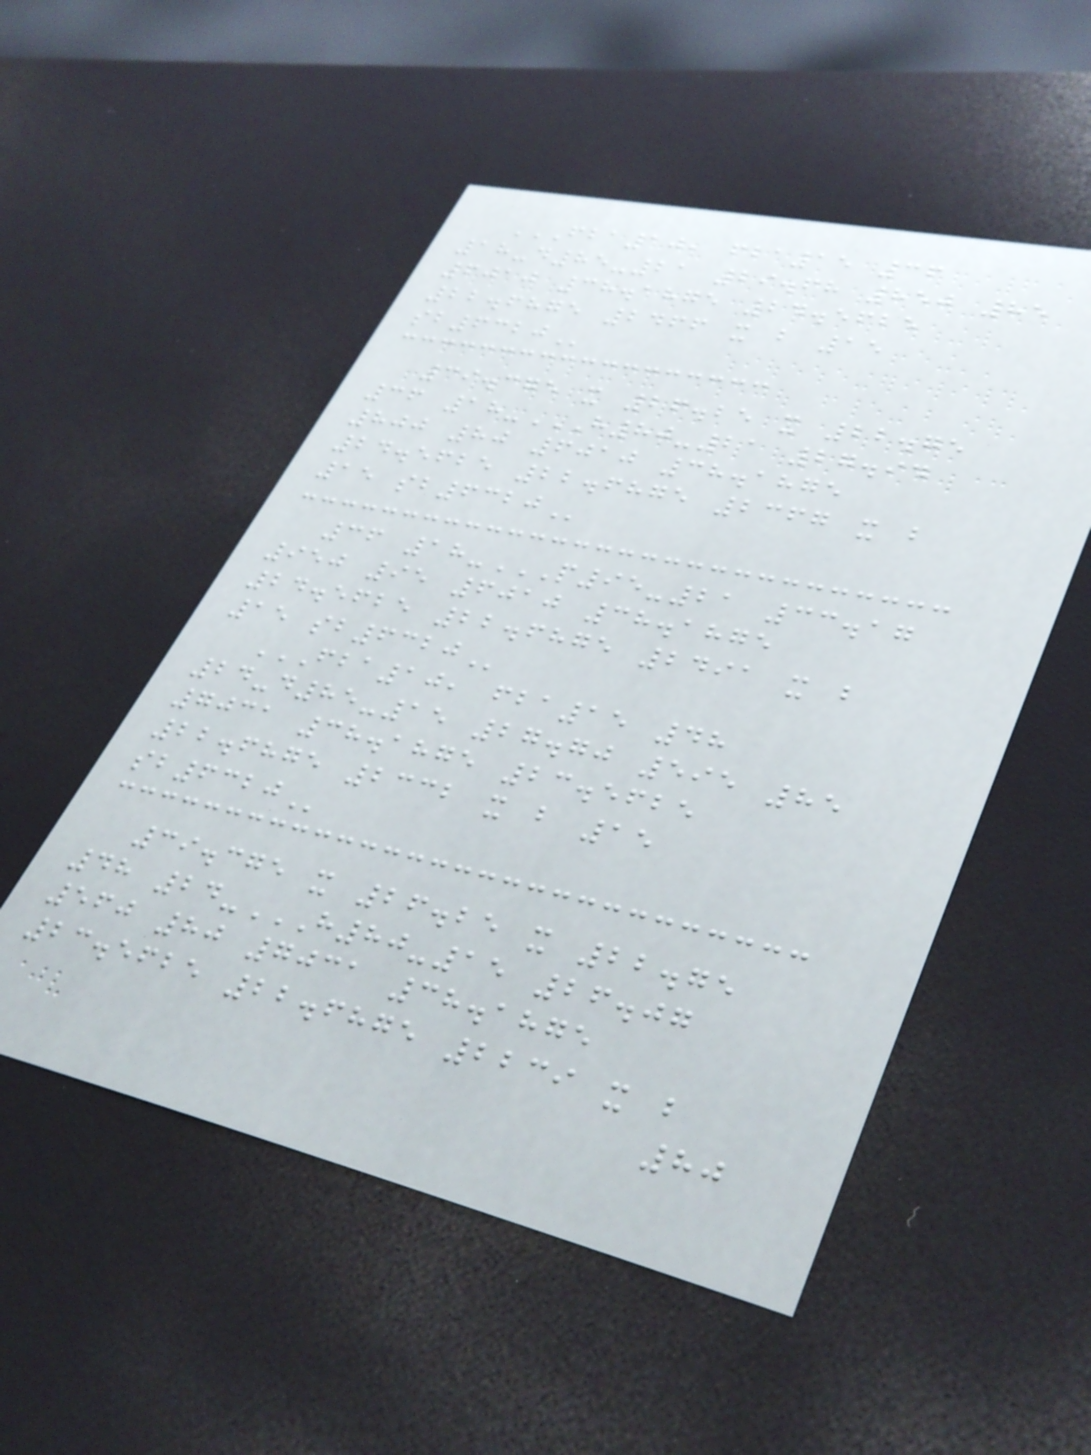FBA10, FBA15 36
18-D85-21 29.68 850 85
6010 38.1875 24.5625
22.6875 2466 X B 15
SB6320
39.375 x 26.25 x 22.75
36 18-H80-21 27.94
800 80 6010 38.1875
24.5625 22.6875 2367 X B
15 SB6320
36 18-P95-21 33.17
950 95 6010 38.1875
24.5625 22.6875 2491 X B
15 SB6320
FBA10, FBA15 48
24-D85-15 27.70 595 85
7031 38.1875 23.5625
22.6875 2332 X B 15
SB6320
39.375 x 26.25 x 22.75
48 24-H80-15 26.07
560 80 7031 38.1875
23.5625 22.6875 2239 X B
80
